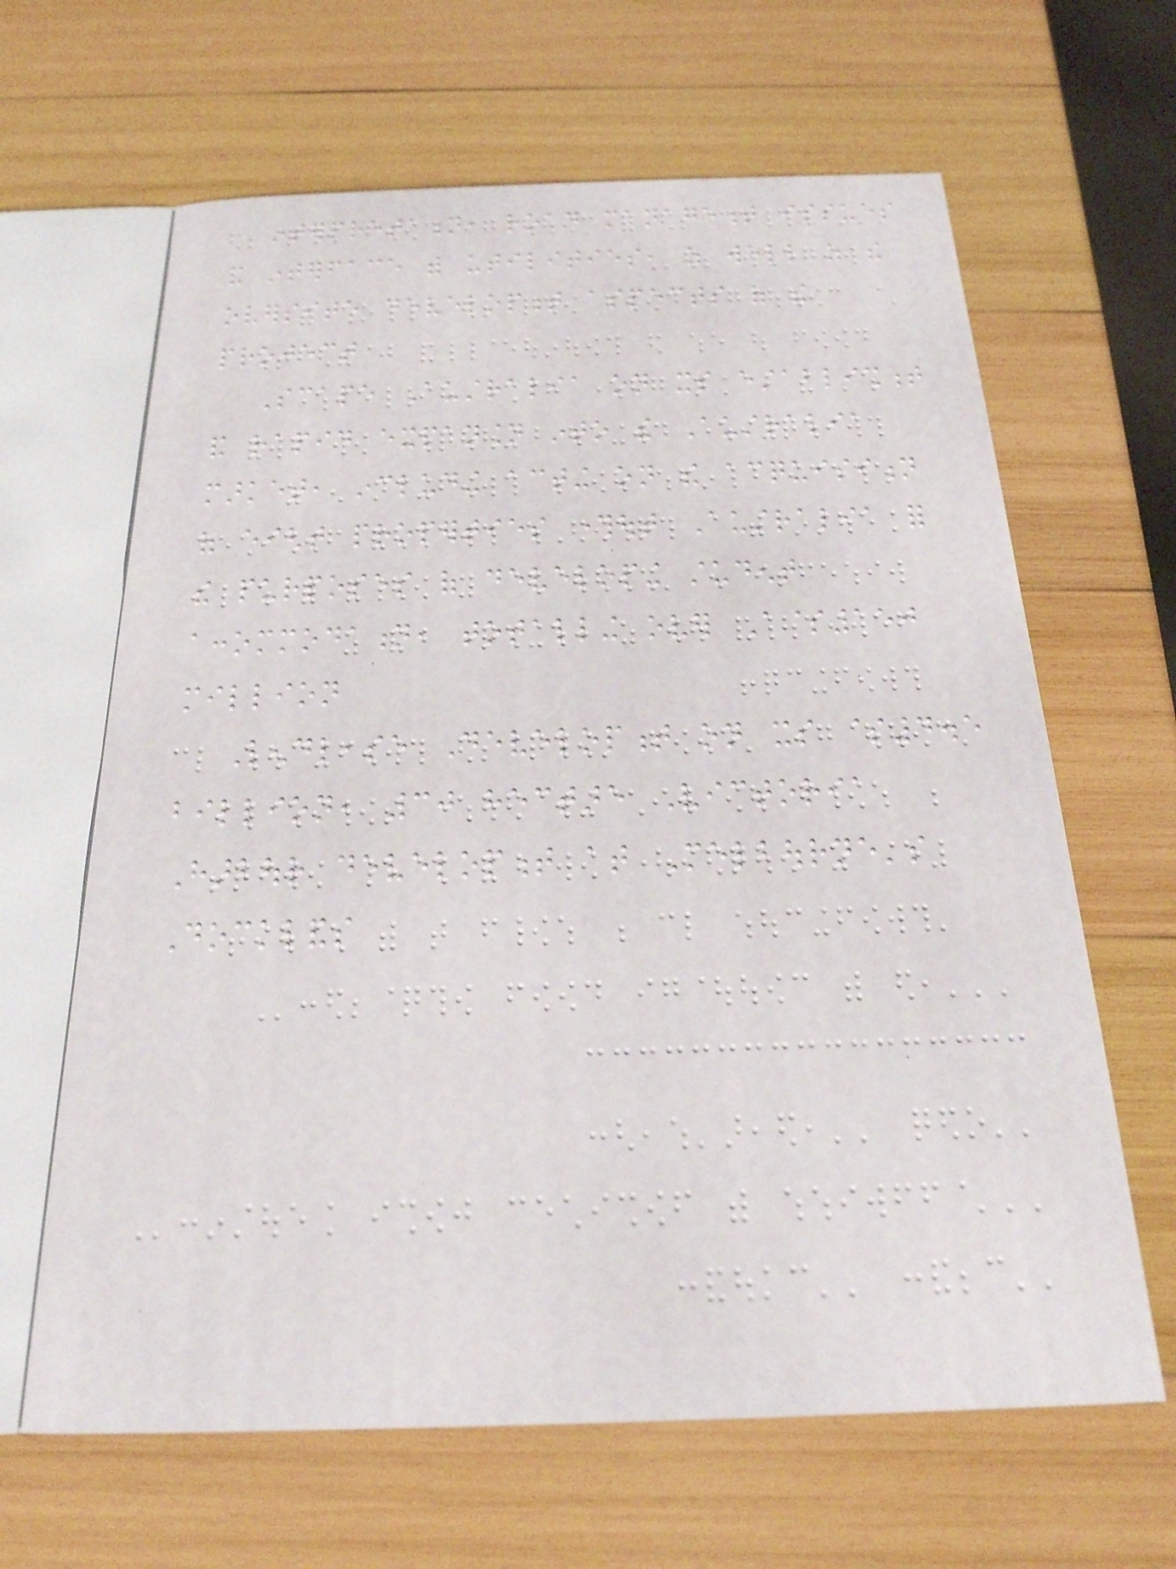interpretation, road management issues
and interface with utilities, as well as the
oversite development aspects of the
project
Scape Australia on its establishment
and rapid expansion into the Australia
market, including acting on the acquisition
of eight properties throughout Australia for
the purposes of developing student
accommodation, totalling over A$150
million
Lendlease Development on its $4.5
billion, 30 hectare Victoria
Harbour development at Melbourne's
Docklands
